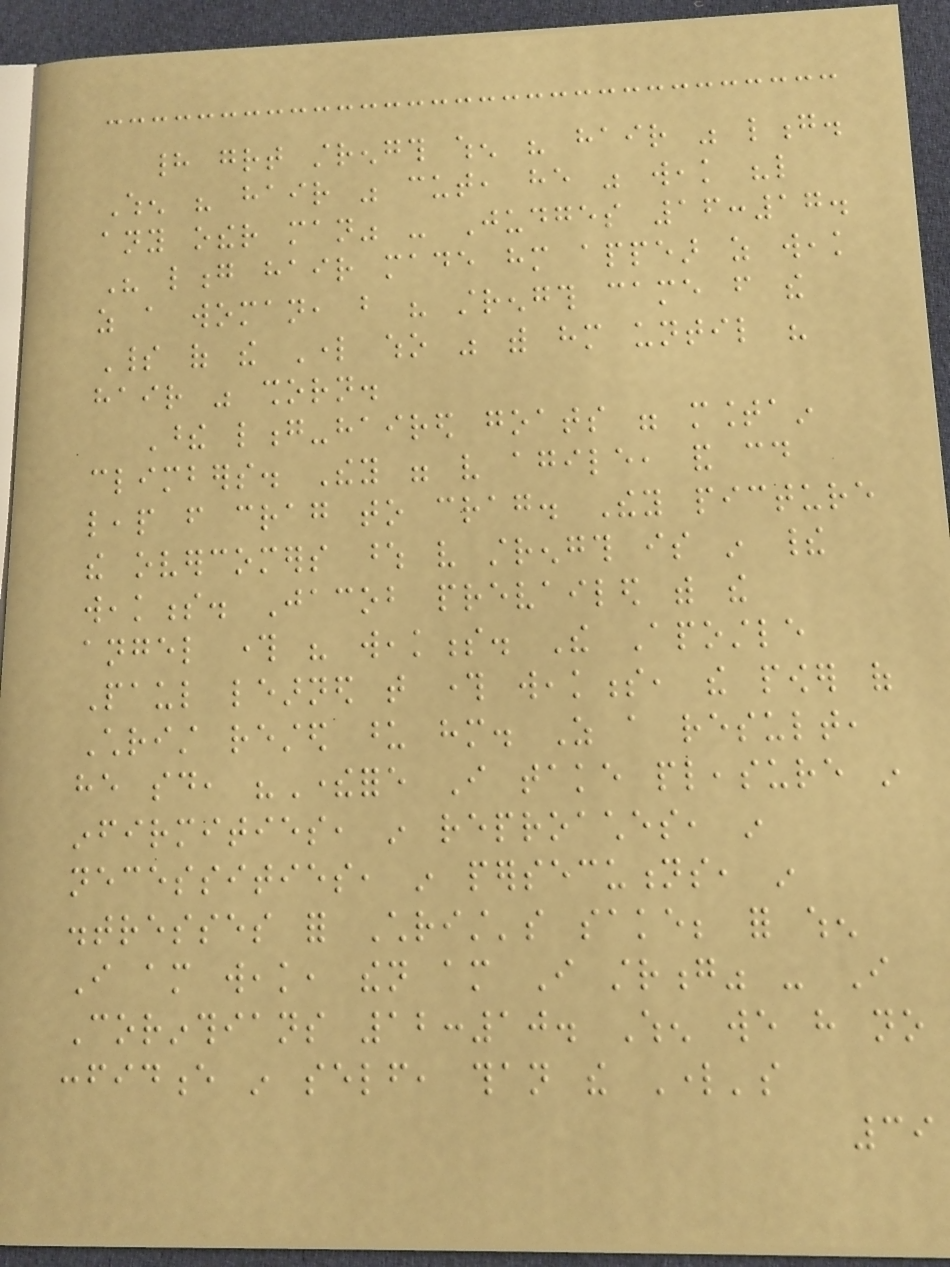had great strength when his hair was long.
When his hair was cut, he was weak "like
any other man" - Judges 16:17.
His long hair made him appear as weak
as a woman, but his strength came from the
Spirit of the Lord who was with him until his
hair was shorn.
These long-haired goats were mountain
climbers. They were very agile, and could
leap from crag to crag. They picture
the overcomers whose very strength is in their
weakness. Jacob prevailed with the
angel through his weakness. The Apostle
Paul learned that through weakness, the power of
Christ rested upon him. As a result,
he said, "Therefore I take pleasure in
infirmities, in reproaches, in
necessities, in persecutions, in
distresses for Christ's sake; for when
I am weak, then am I strong" - I
Corinthians 12:10. When we have no
confidence in self, than the Lord's
39
